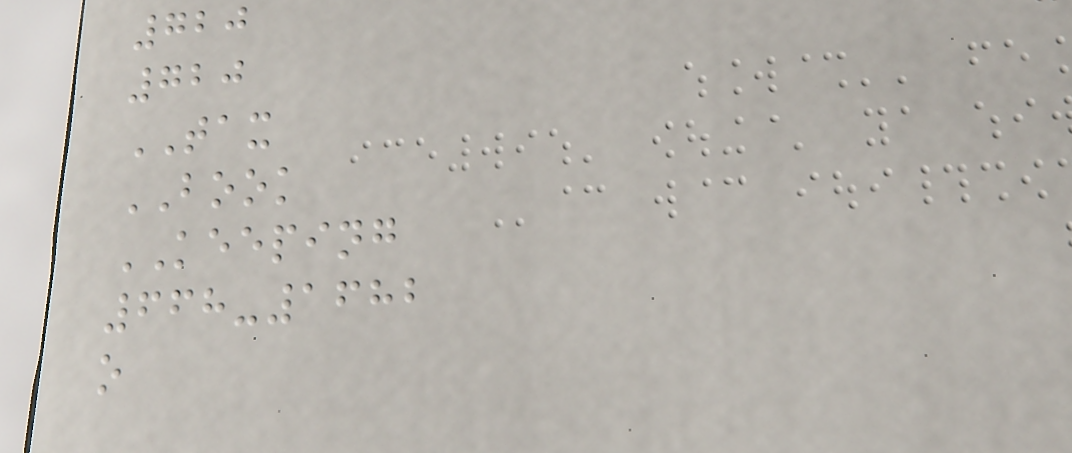720
720
TAX
BOOK
KEEPING
668-1682
o
